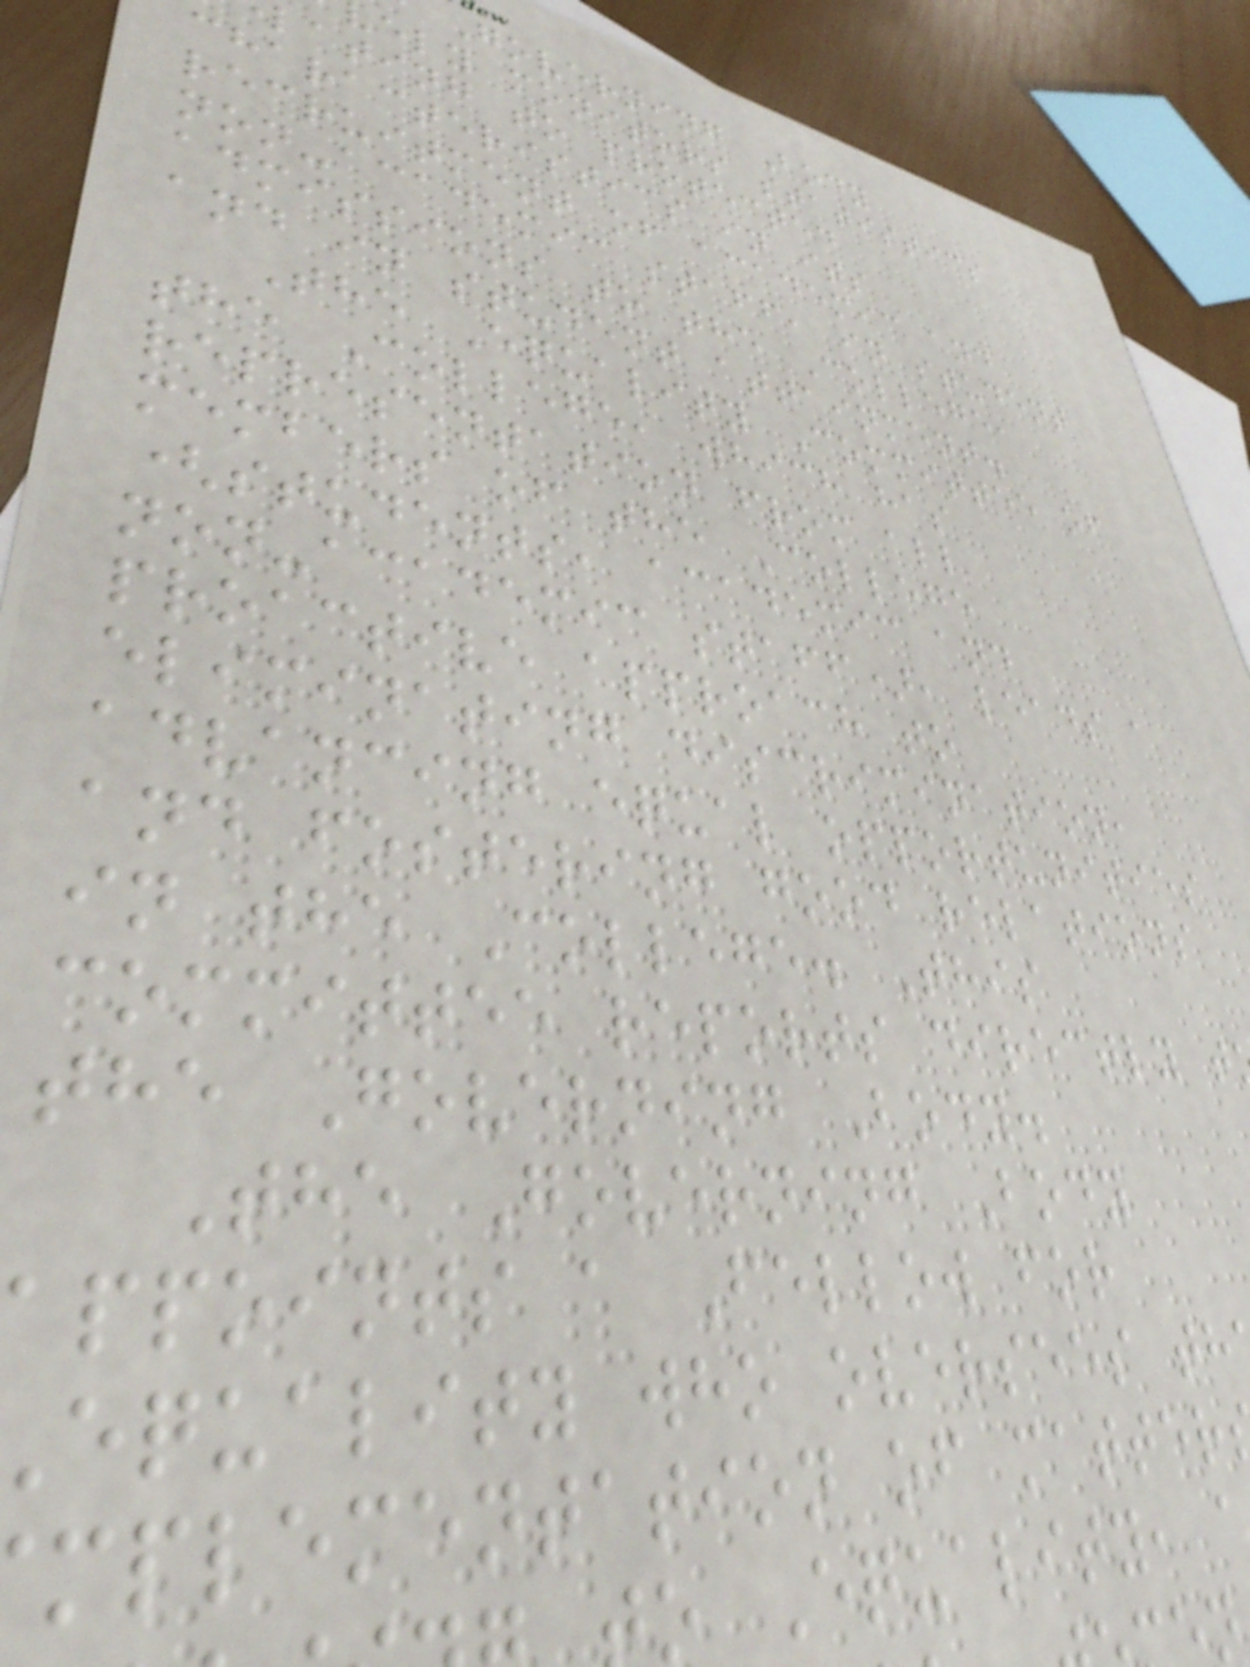Governing Body
ely monitors statistics
lating to protected
characteristics in its
recruitment of academic and
non-academic staff, in student
admissions to the College,
and in student attainment.
The Equality Committee of
the College, which has
representation from all
members of the College
(students, academic and
non-academic staff), leads a
proactive approach to
eliminating discrimination,
advancing equal opportunities
and fostering good relations
in the College. This
committee reports directly t
the Governing Body.
The Governing Body
appoints a Fellow for
equality who oversees th
mplementation of matter
o Equality,
